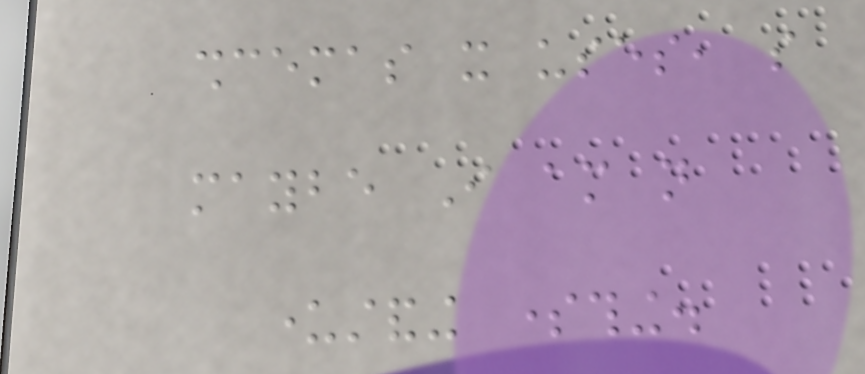shcemas it uses, so
maybe I am not
understanding something.
